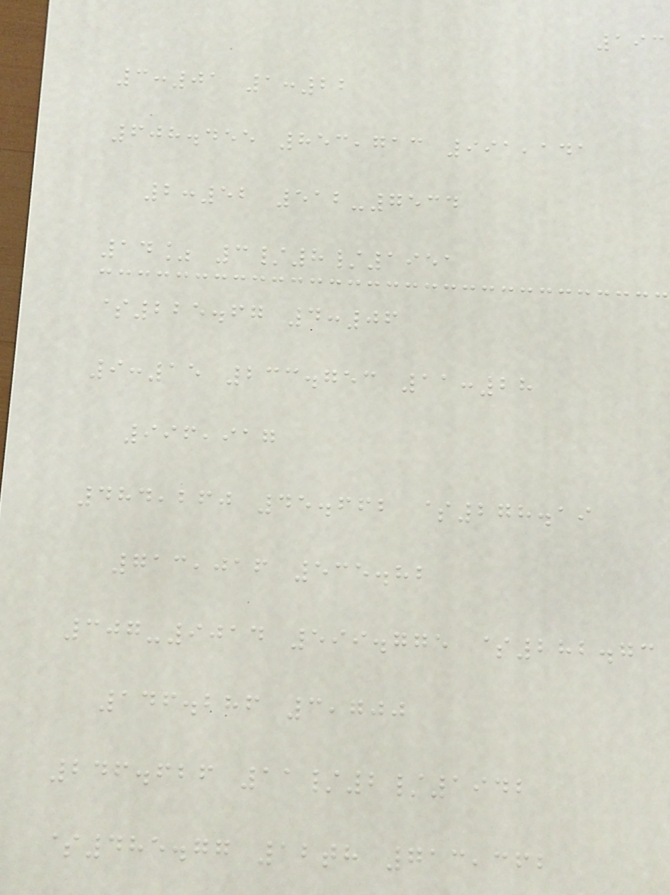193
3:01 1:22
608.455 853,713 991,141
2:52 512-7534
14% 3/8/1951
$225.67 4:06
9:15 233.753 11:28
996,917
484,260 45.662 $278.19
713,016 535.82
307-9014 599.775 $282.73
146.286 3,700
246.626 11/2/1942
$485.77 12th 713,362
